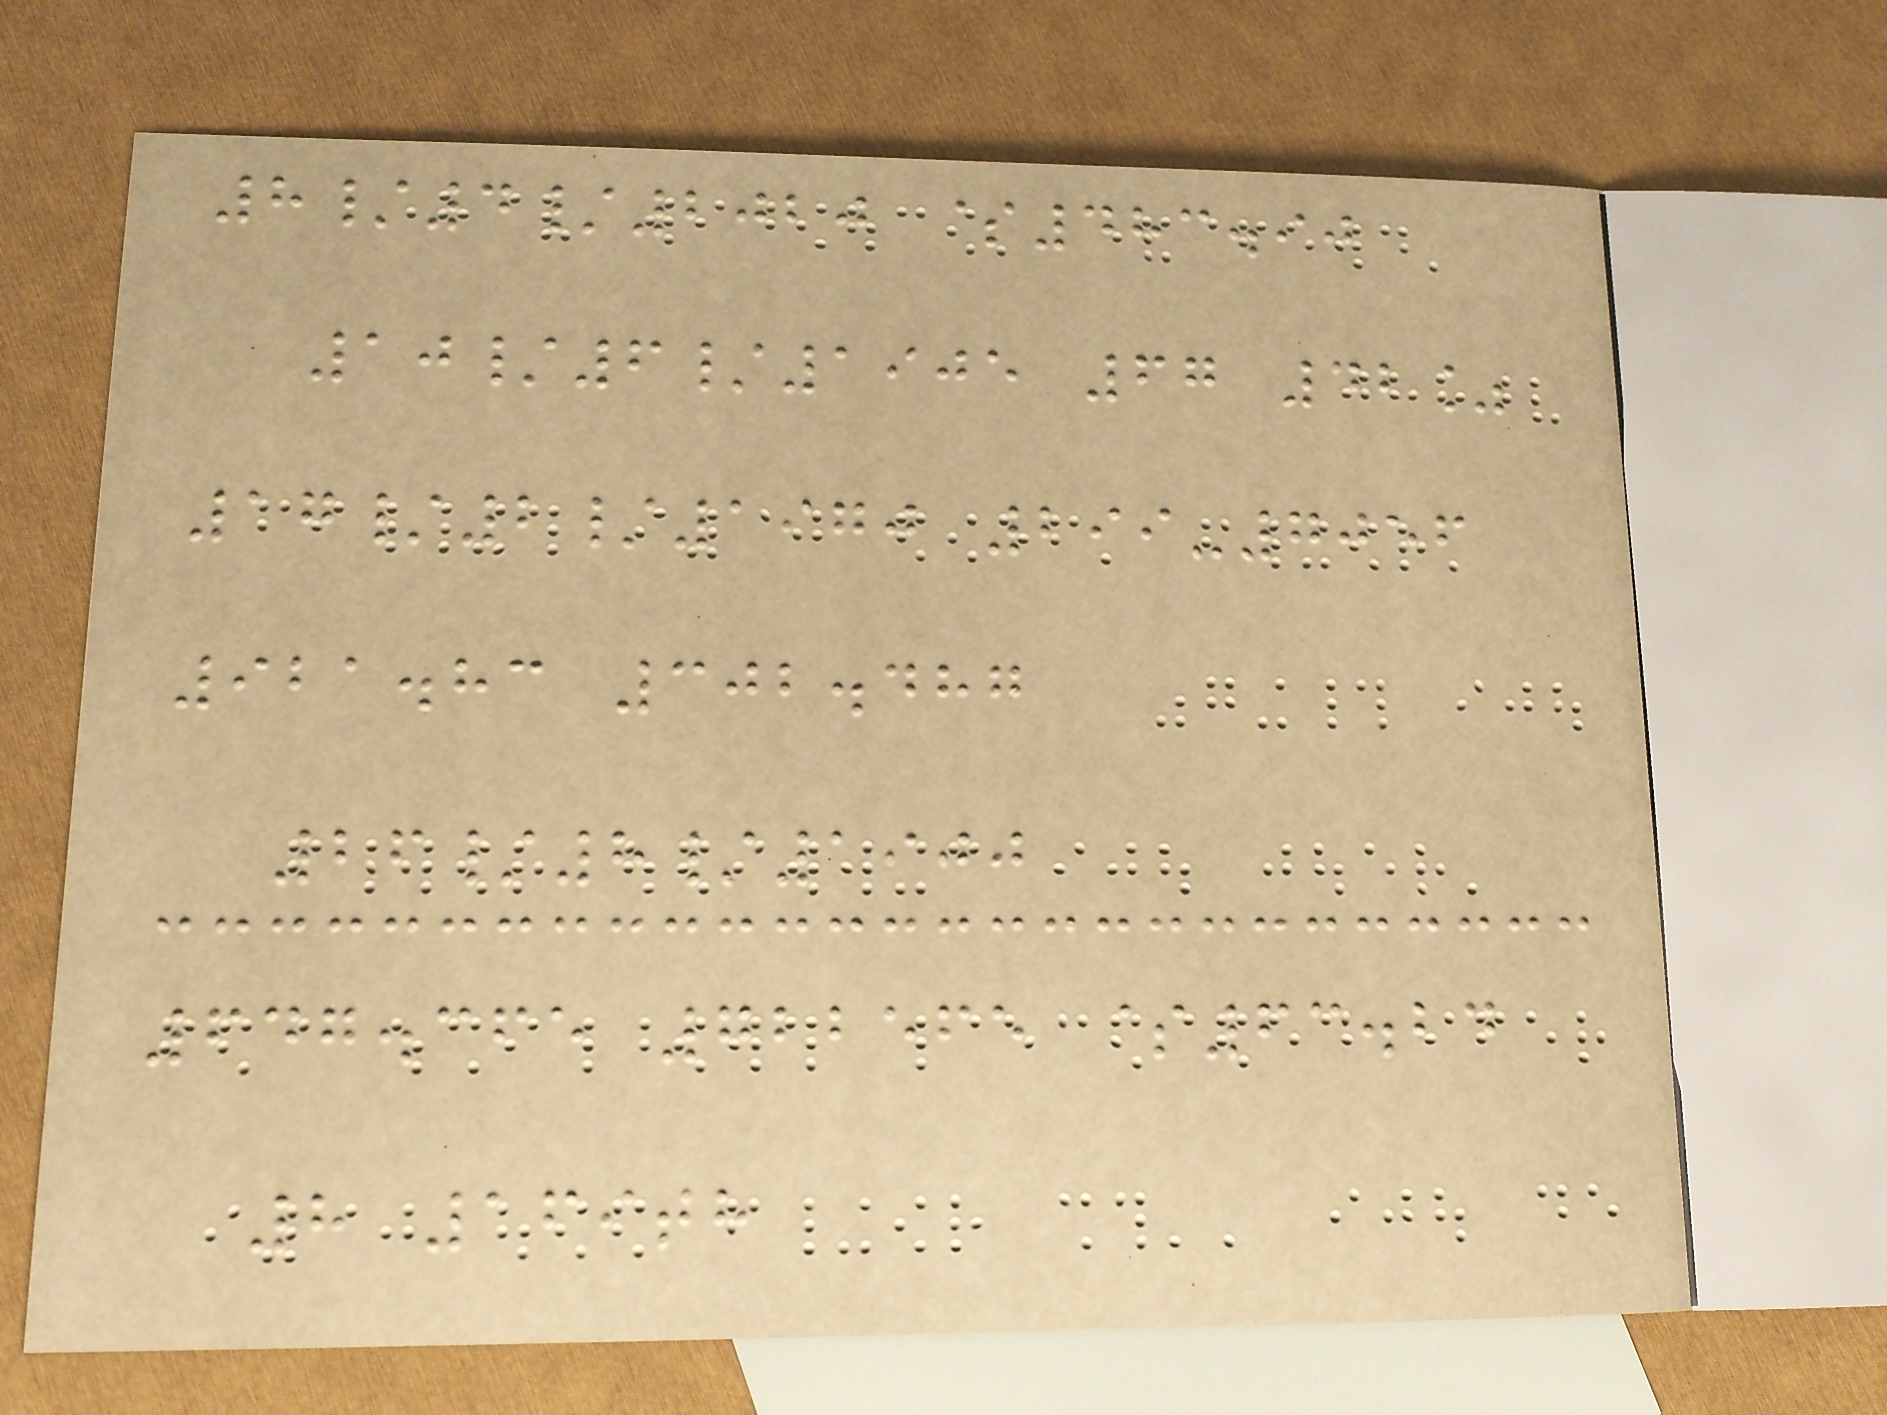8/4/2020 $483.90
10/6/1905 67 42%
17/2/1970 299-7056
921.83 302.487
26/8/1900
647.365 722565 $63.24
8 169th
